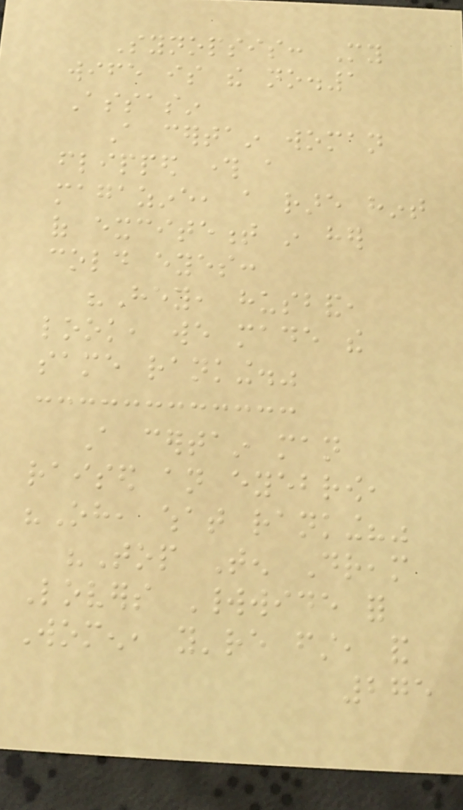Synopsis: My
wife is the no.1
Assasin
A certain woman
flipped through a
magazine, a rare hint
of excitement in her
cold eyes:
"Hey, husband,
look, we made the
same ranking."
A certain man
raised an eyebrow,
"Oh, what ranking?"
"Top Ten Dream
Lovers Worldwide for
Women, you're first, and
275
